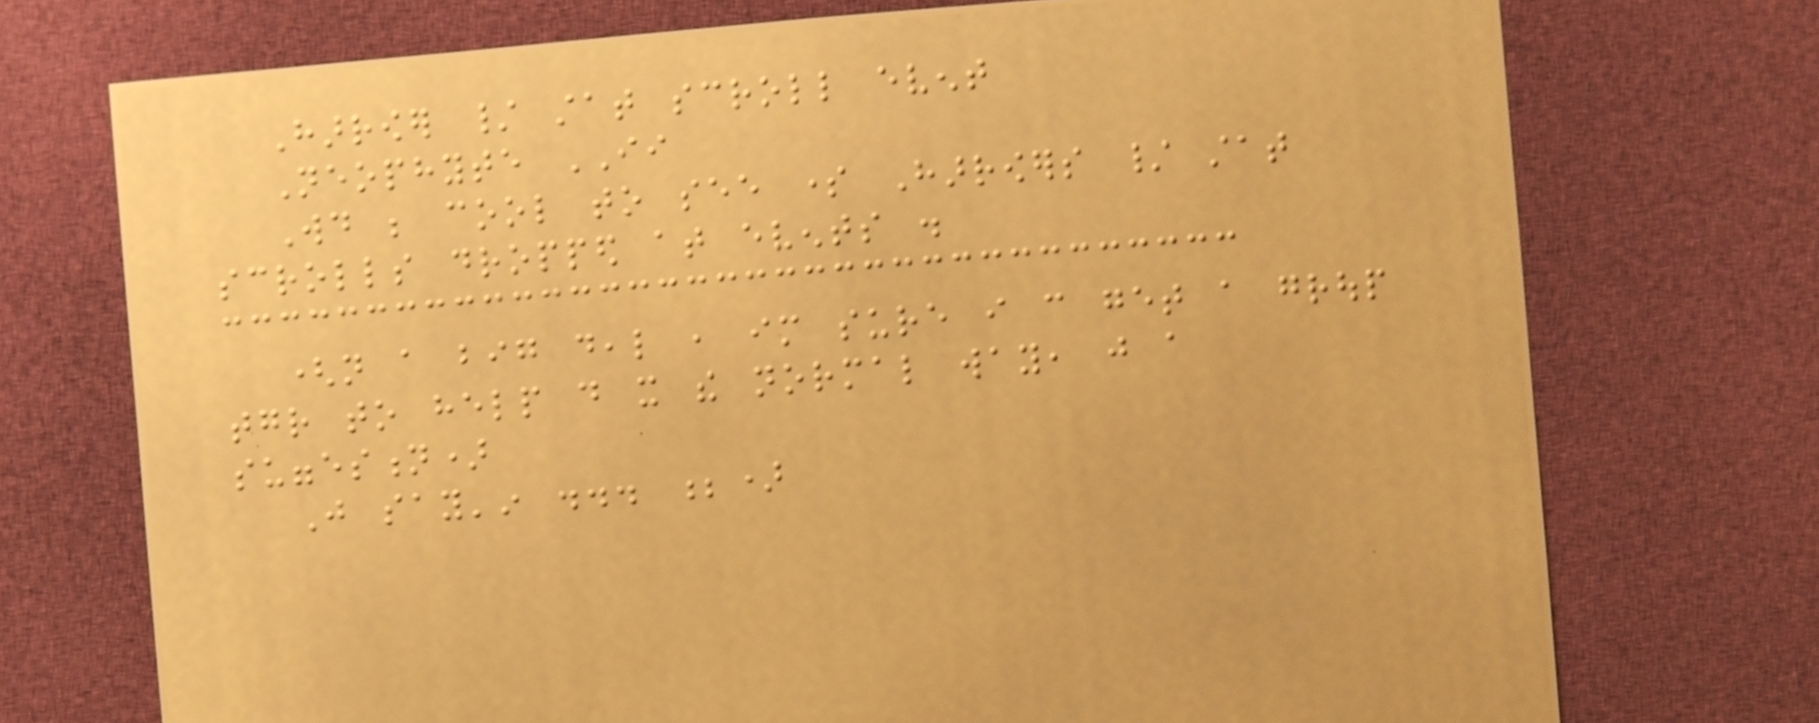Harrower / stat scroll event
Neophyte II
Would be cool to see some Harrowers / stat
scrolls dropped at events .
(not a big deal , im sure i can get a group
together to help do it the normal way, just a
suggestion)
Just say'in ... ;)
